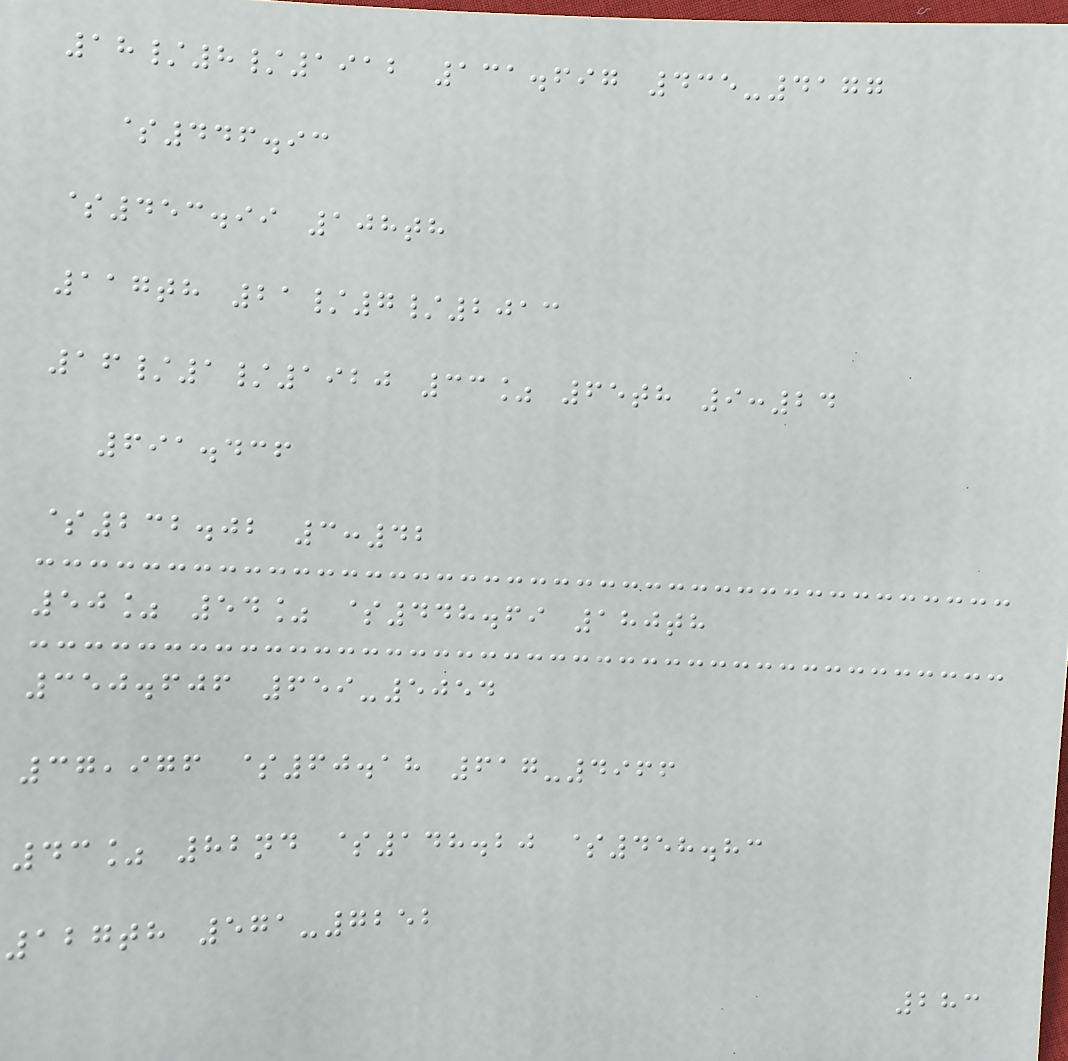18/8/1912 131.697 435-4177
$446.93
$453.99 108th
117th 21/7/2013
16/1/1920 33% 65th 9:24
691.436
$232.02 3:42
50% 54% $448.69 180th
350.606 659-5054
37,976 $60.18 617-4966
43% 82nd $148.20 $458.83
127th 571-7252
283
